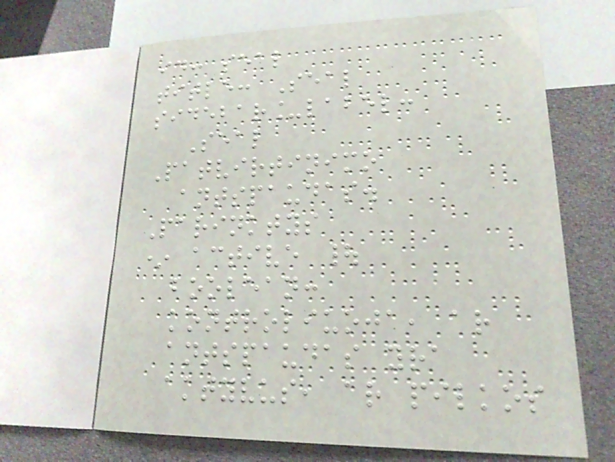id: seal
title: Seal
sidebar_label:
Seal
Patvirtinimo
antspaudas.
Parinktys
* active |
boolean:
kontroliuoja, ar
antspaudas yra
aktyvus, ar pilkos
